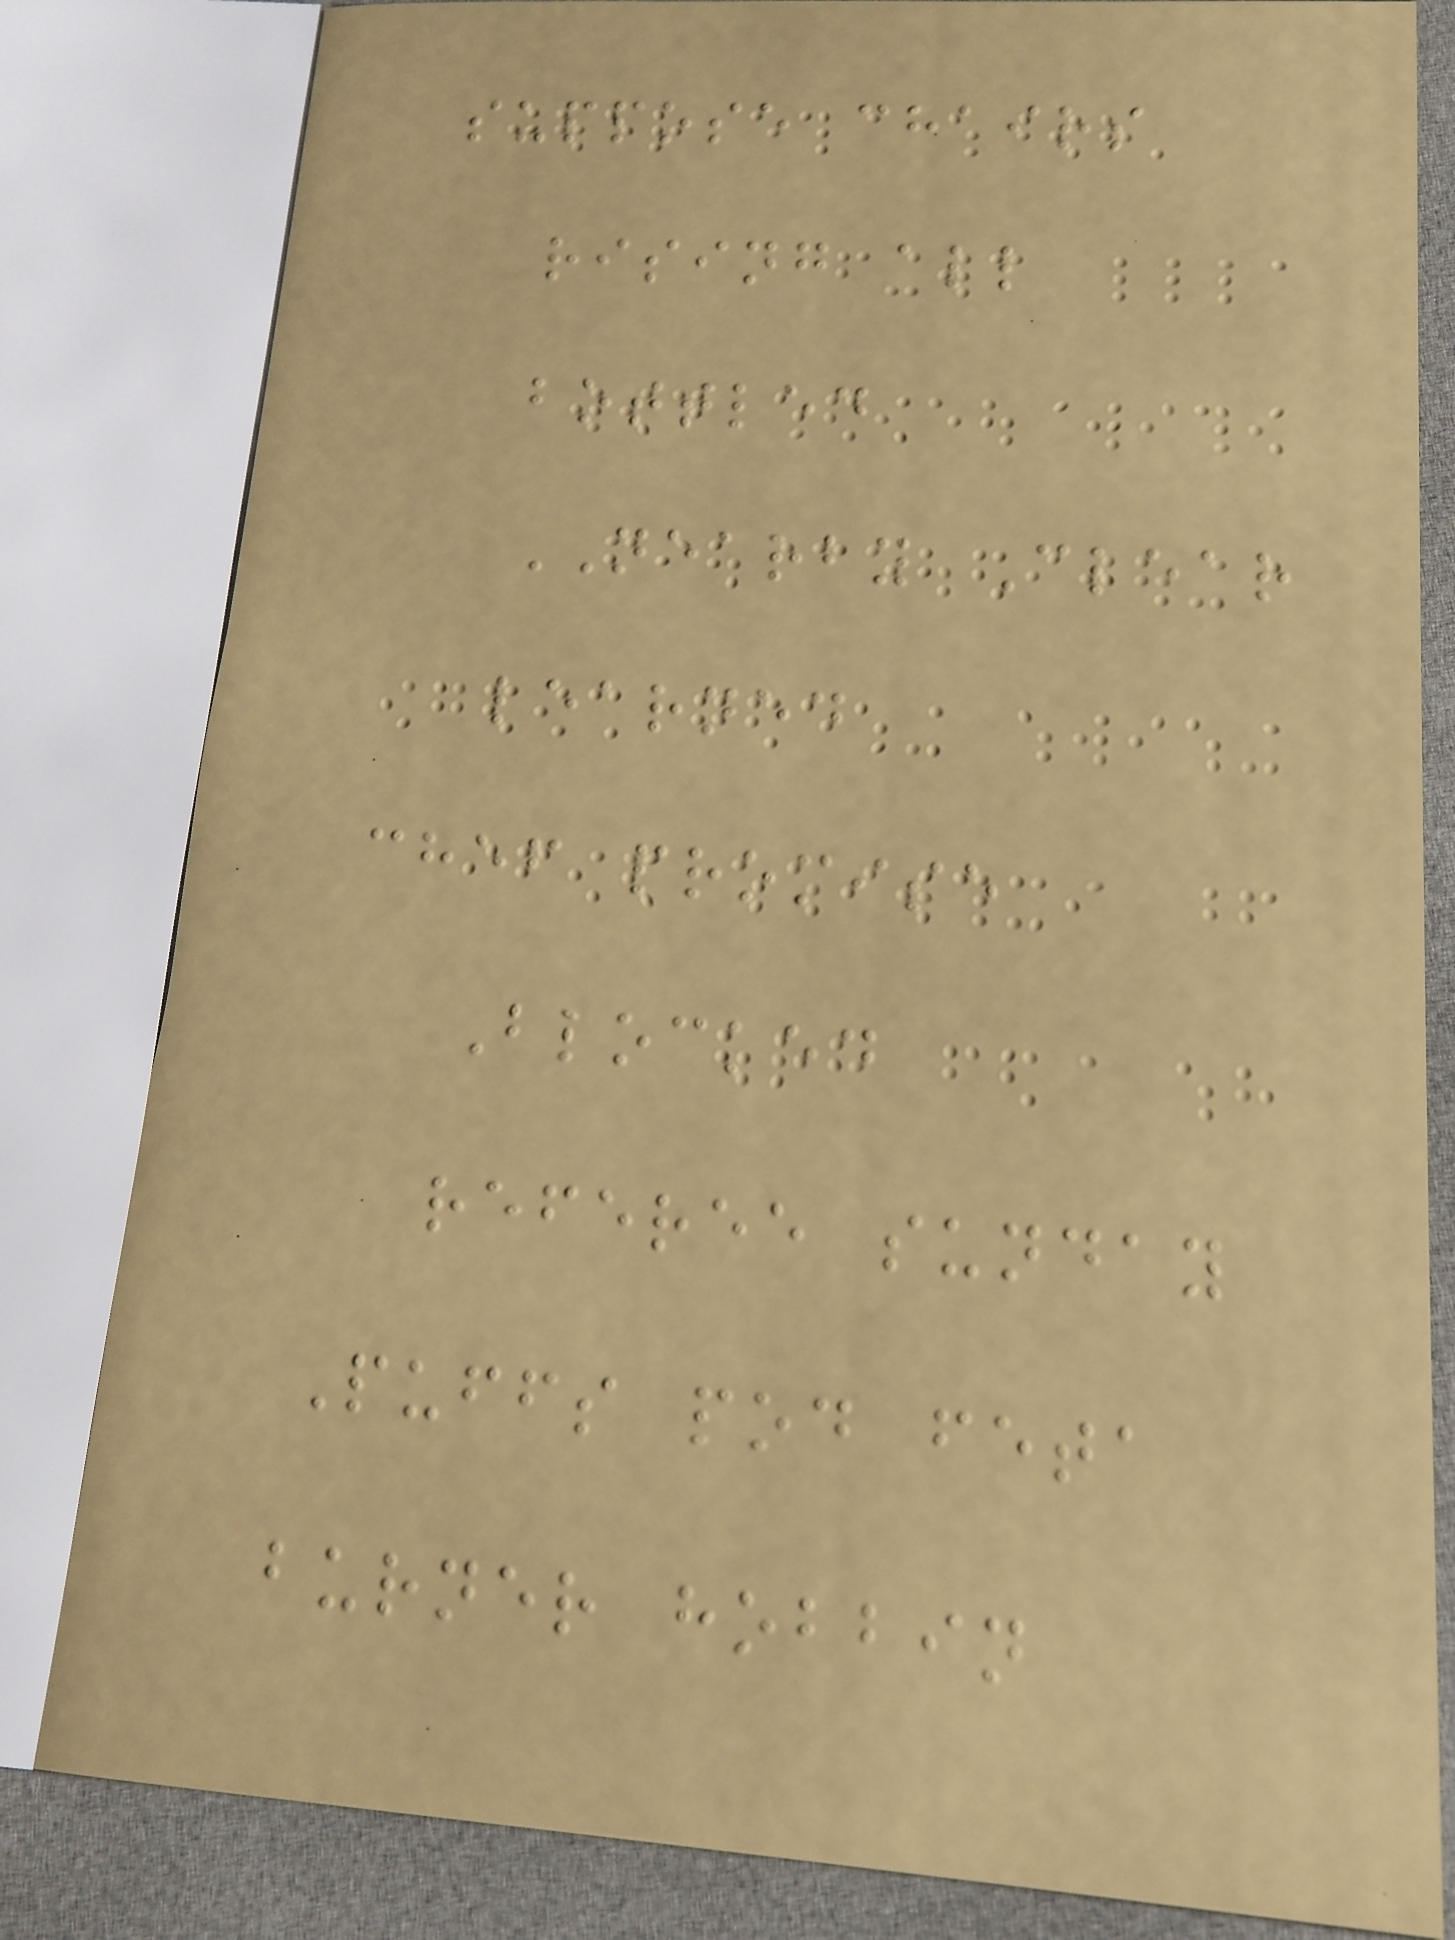suppose chairs
rising all
bottled
NEARBY Clear
learned
chef promise
Blocked
referee sunday
Puffs pod feta
burner hobbin
